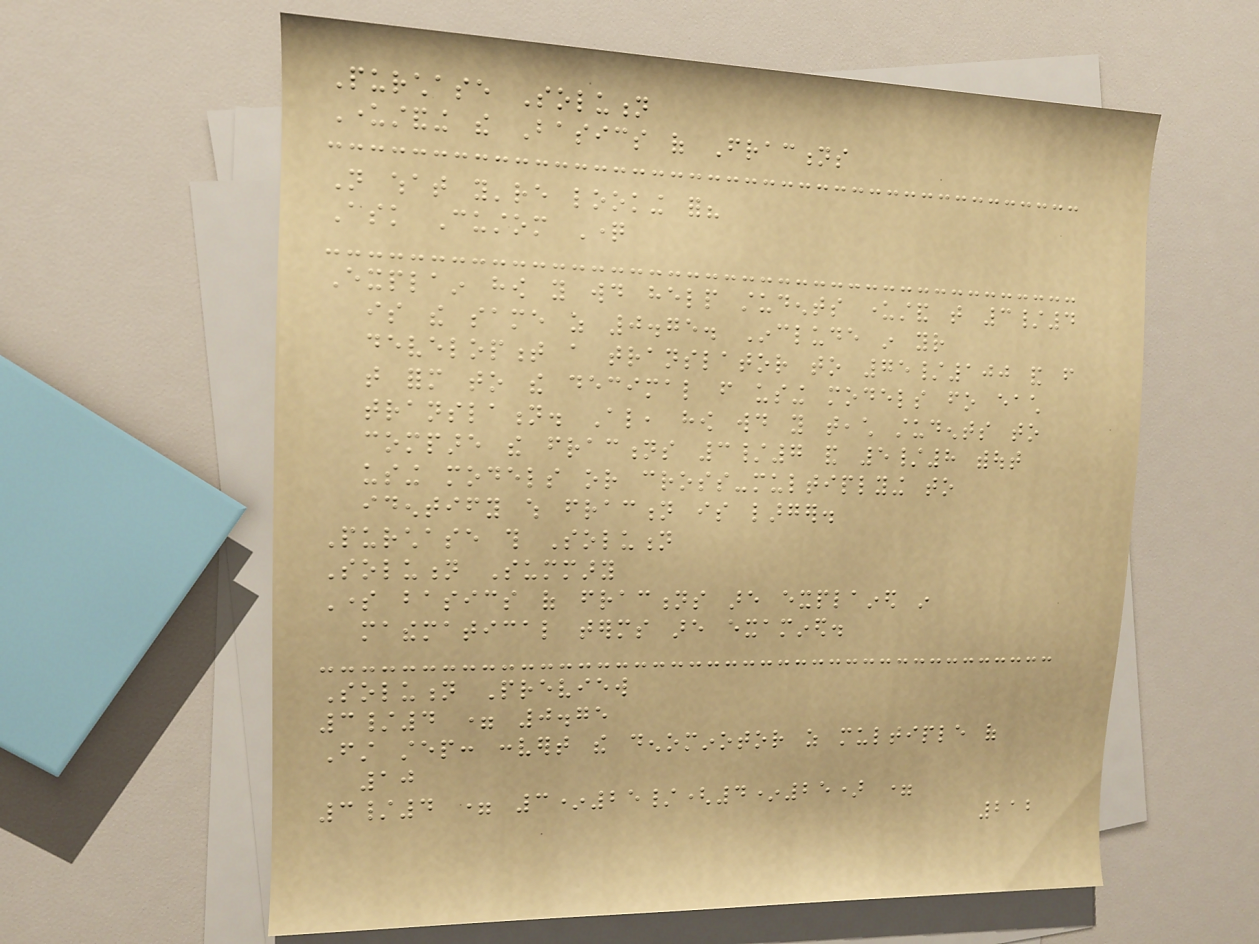Purchase Solution
Understanding the Basics of Fractions
Not what you're looking for?
Ask Custom Question
Explain how you would help students understand that 3/4
is the same as 0.75. Include in your
development a translator to 75/100 and from
that form to the decimal from using models fo each
translation. Also, how would you teach students to
compare the fractions 3/7 and 5/8 without
using models or cross-multiplying to
identify which fraction is larger.
Purchase this Solution
Solution Summary
Some basics of fractions are explained in
mathematical terms are examined.
Solution Preview
3/4 = 0.75
First step: convert the denominotor as multiple of
10
3/4 = 3*25/(4*25) =
212
